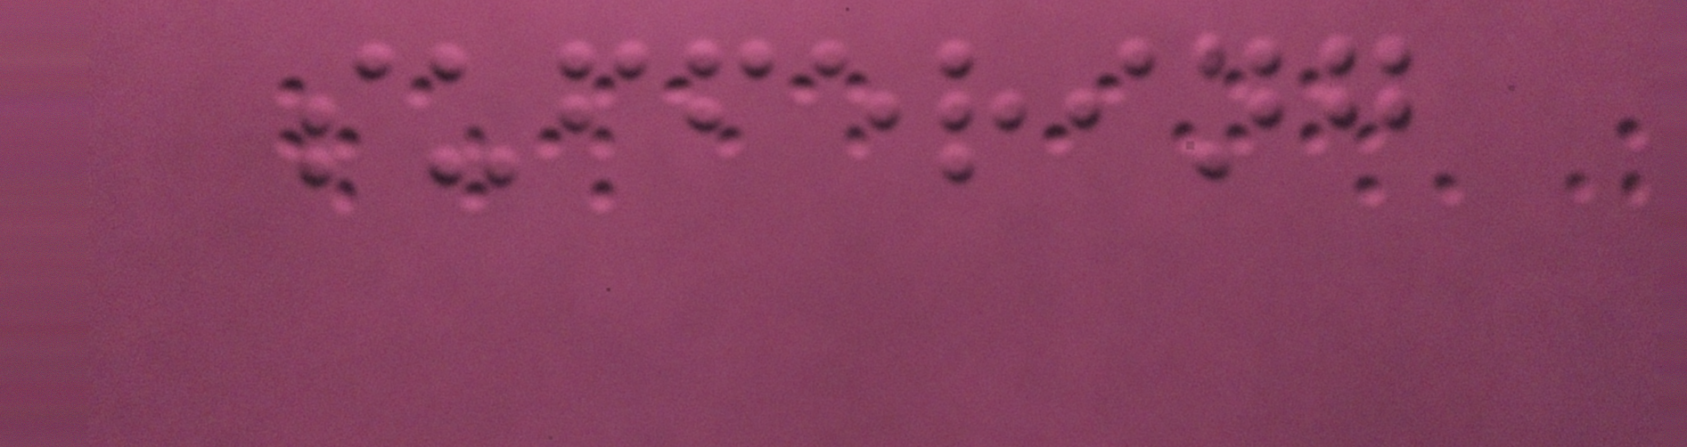suffering
